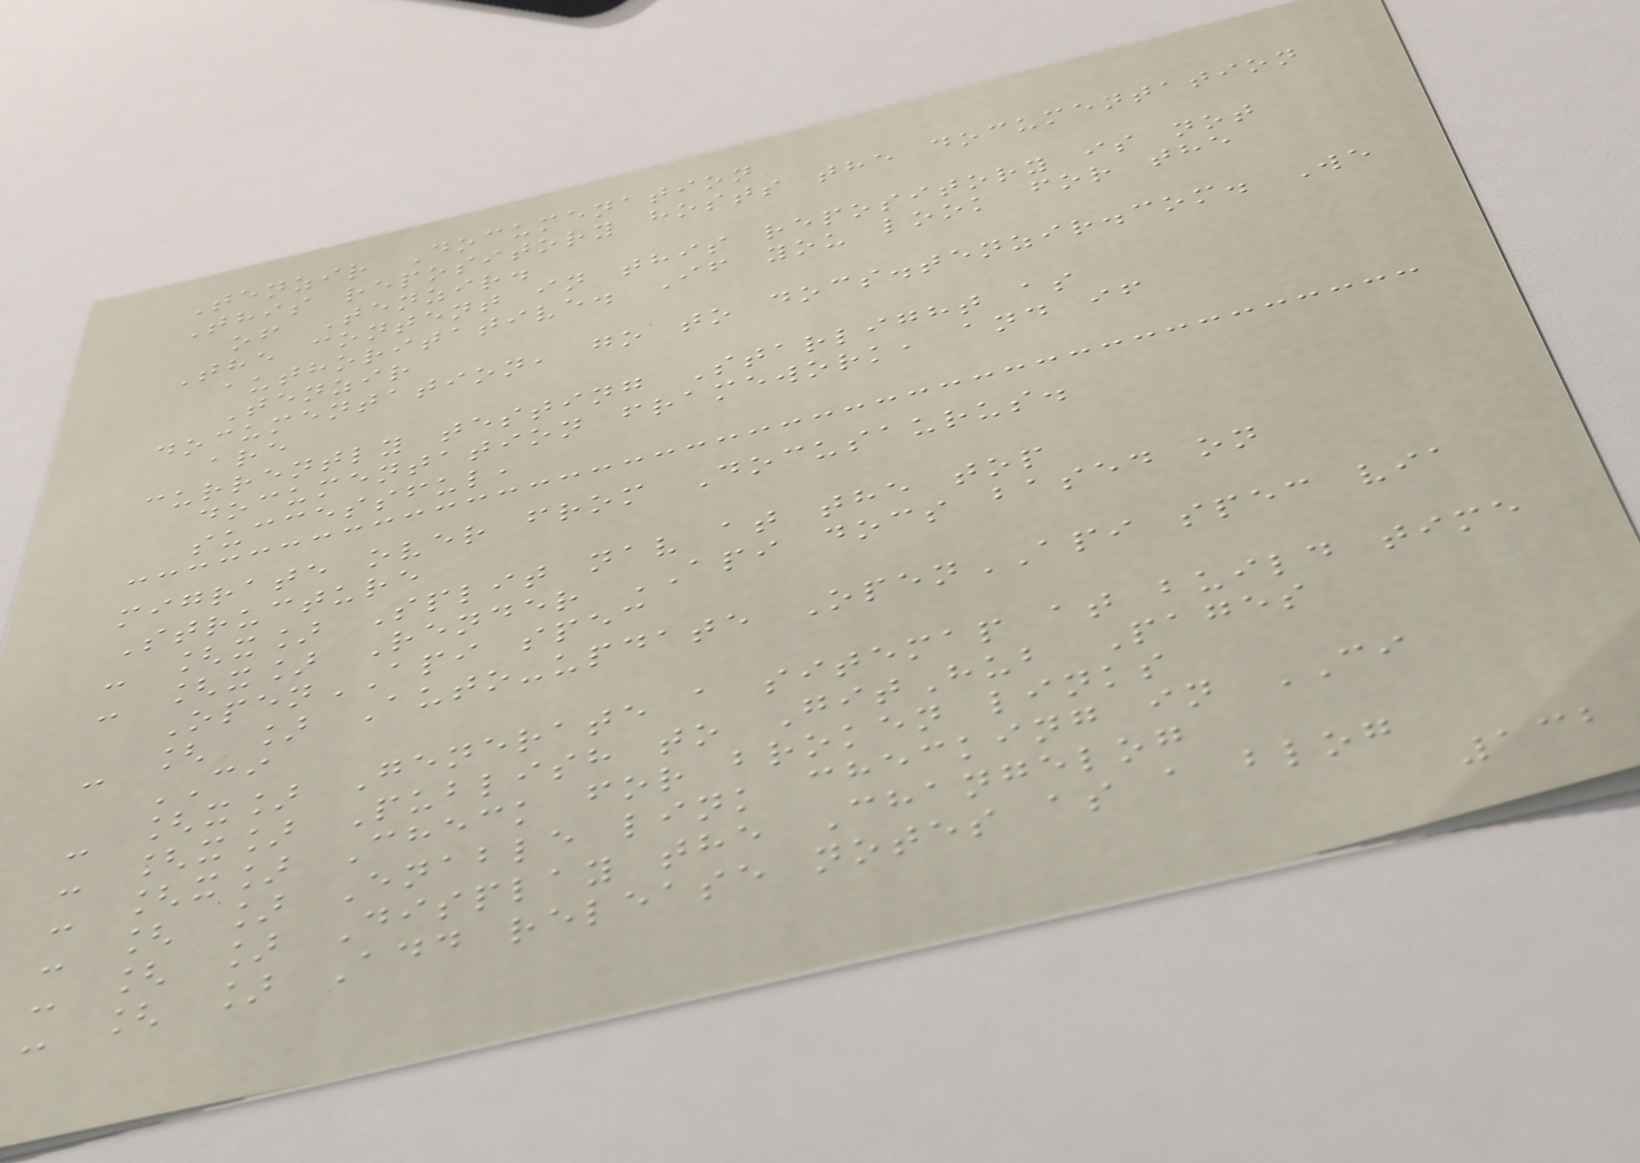Tenzir Documenation
This repository hosts the documentation
of Tenzir.
The content in this repository is not
authoritative. If you look for the
Tenzir
documentation, go to docs.tenzir.com. We
are
currently testing Starlight as
documentation framework, and if
successful,
migrate over from Docusaurus.
Structure
- [x] Split nav at the top
- [x] Render API docs based on
OpenAPI spec
- [ ] Auto-update OpenAPI spec via
CI
- [x] Generate a sitemap at build time
- [x] Publish to GitHub Pages
- [x] Check for broken links
- [ ] Enable link checking in CI
- [ ] Display the Changelog
- [ ] Add release notes as a blog
132
